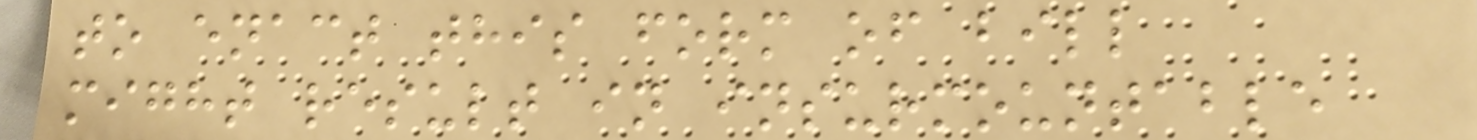to enact this form of bill
might result in insurmountable
